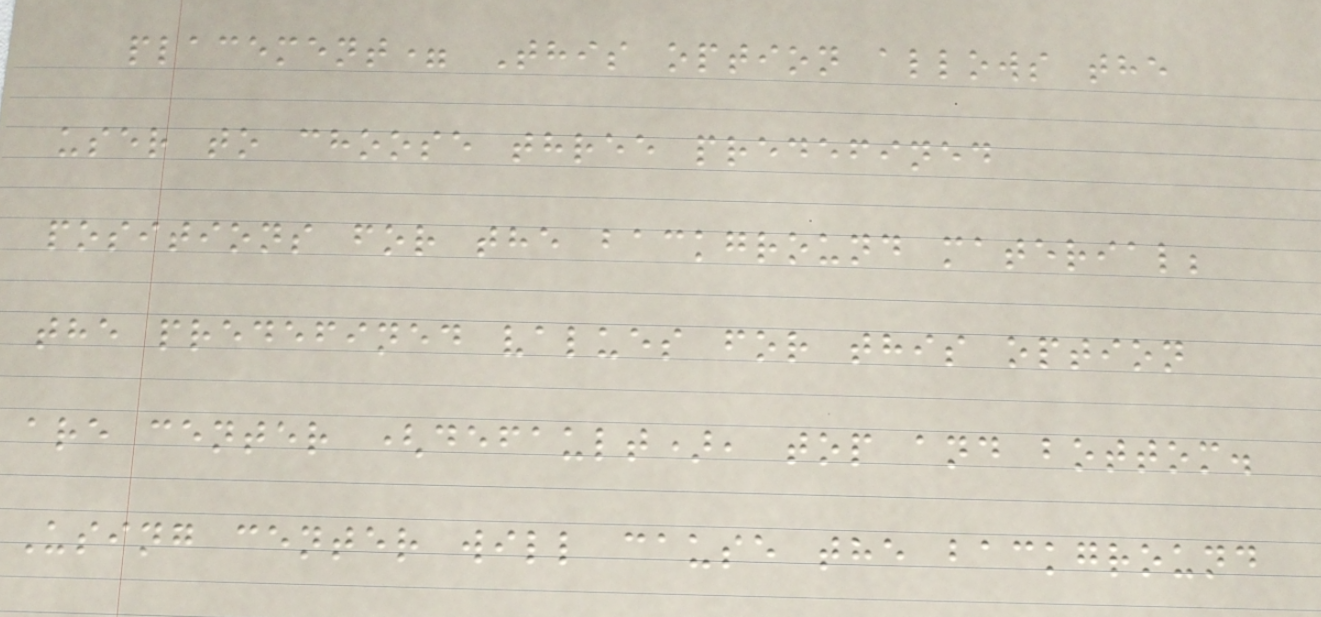placement= This option allows the
user to choose three predefined
positions for the background material;
the predefined values for this option
are center (default), top and bottom.
Using center will cause the background
